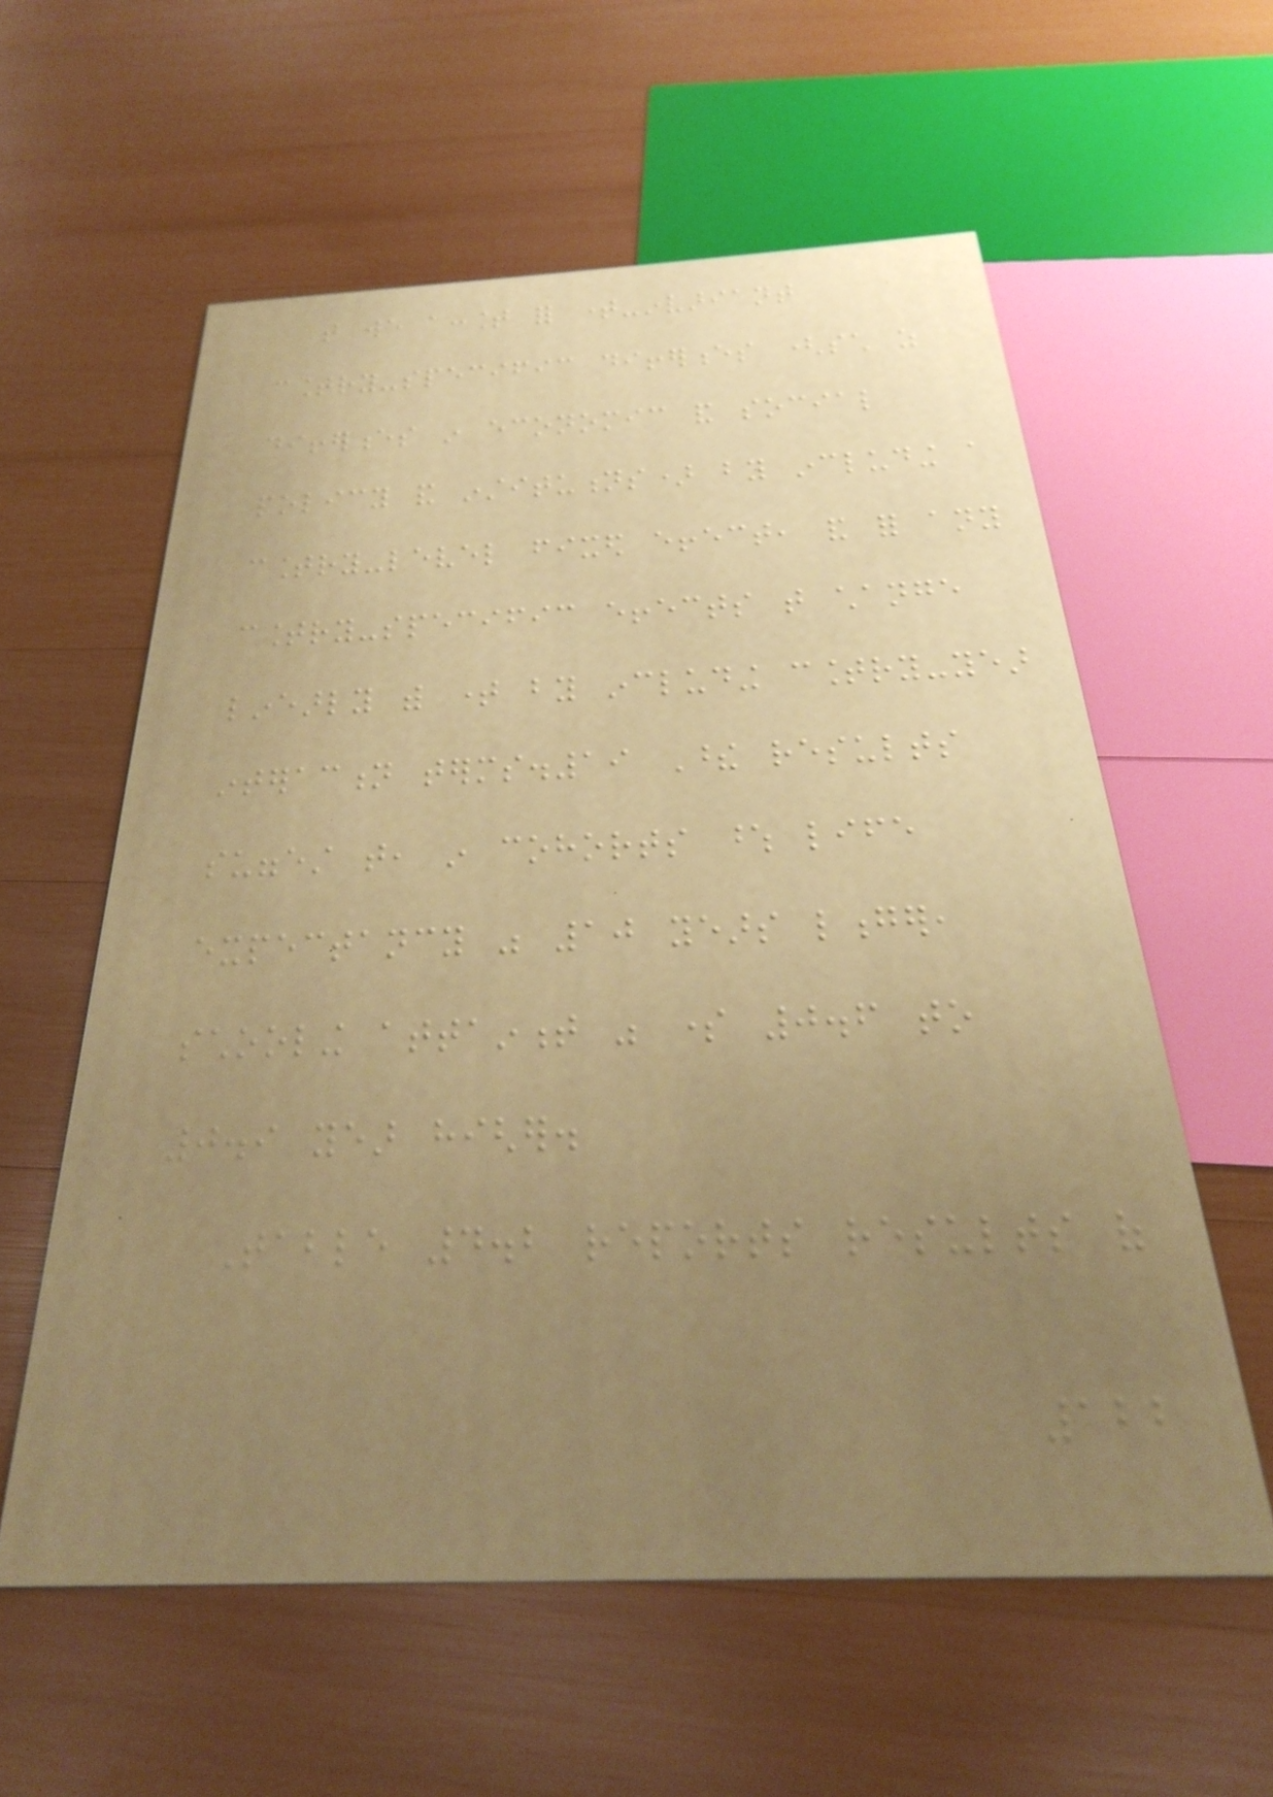that we account for time-invariant
country-specific differences (such as
differences in economic and social
policy and institutions) by including a
country-level fixed effect, and for any
country-specific effects that change
linearly with time by including country-year
interaction terms.19 These results
suggest that, in cohorts whose life
expectancy was 10 years longer,
schooling attainment was some 0.6 to
0.9 year higher.
Table 4.2 reports results of
122
